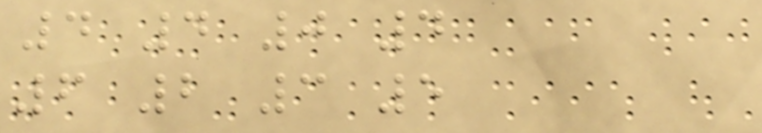4 4 0 4
6 2 3 5
